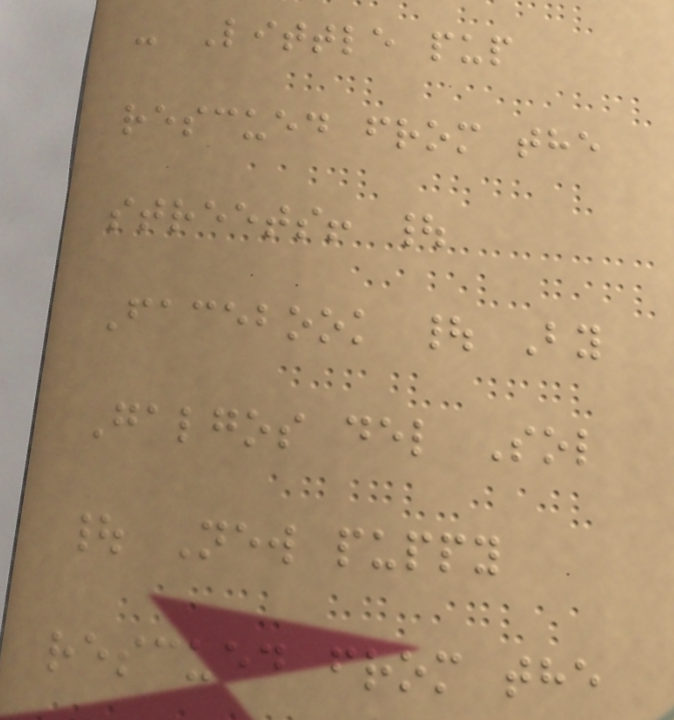- Little pup
rescued from the
streets! |
Facebook | By
Galgos del Sol
| New puppy
rescued from the
